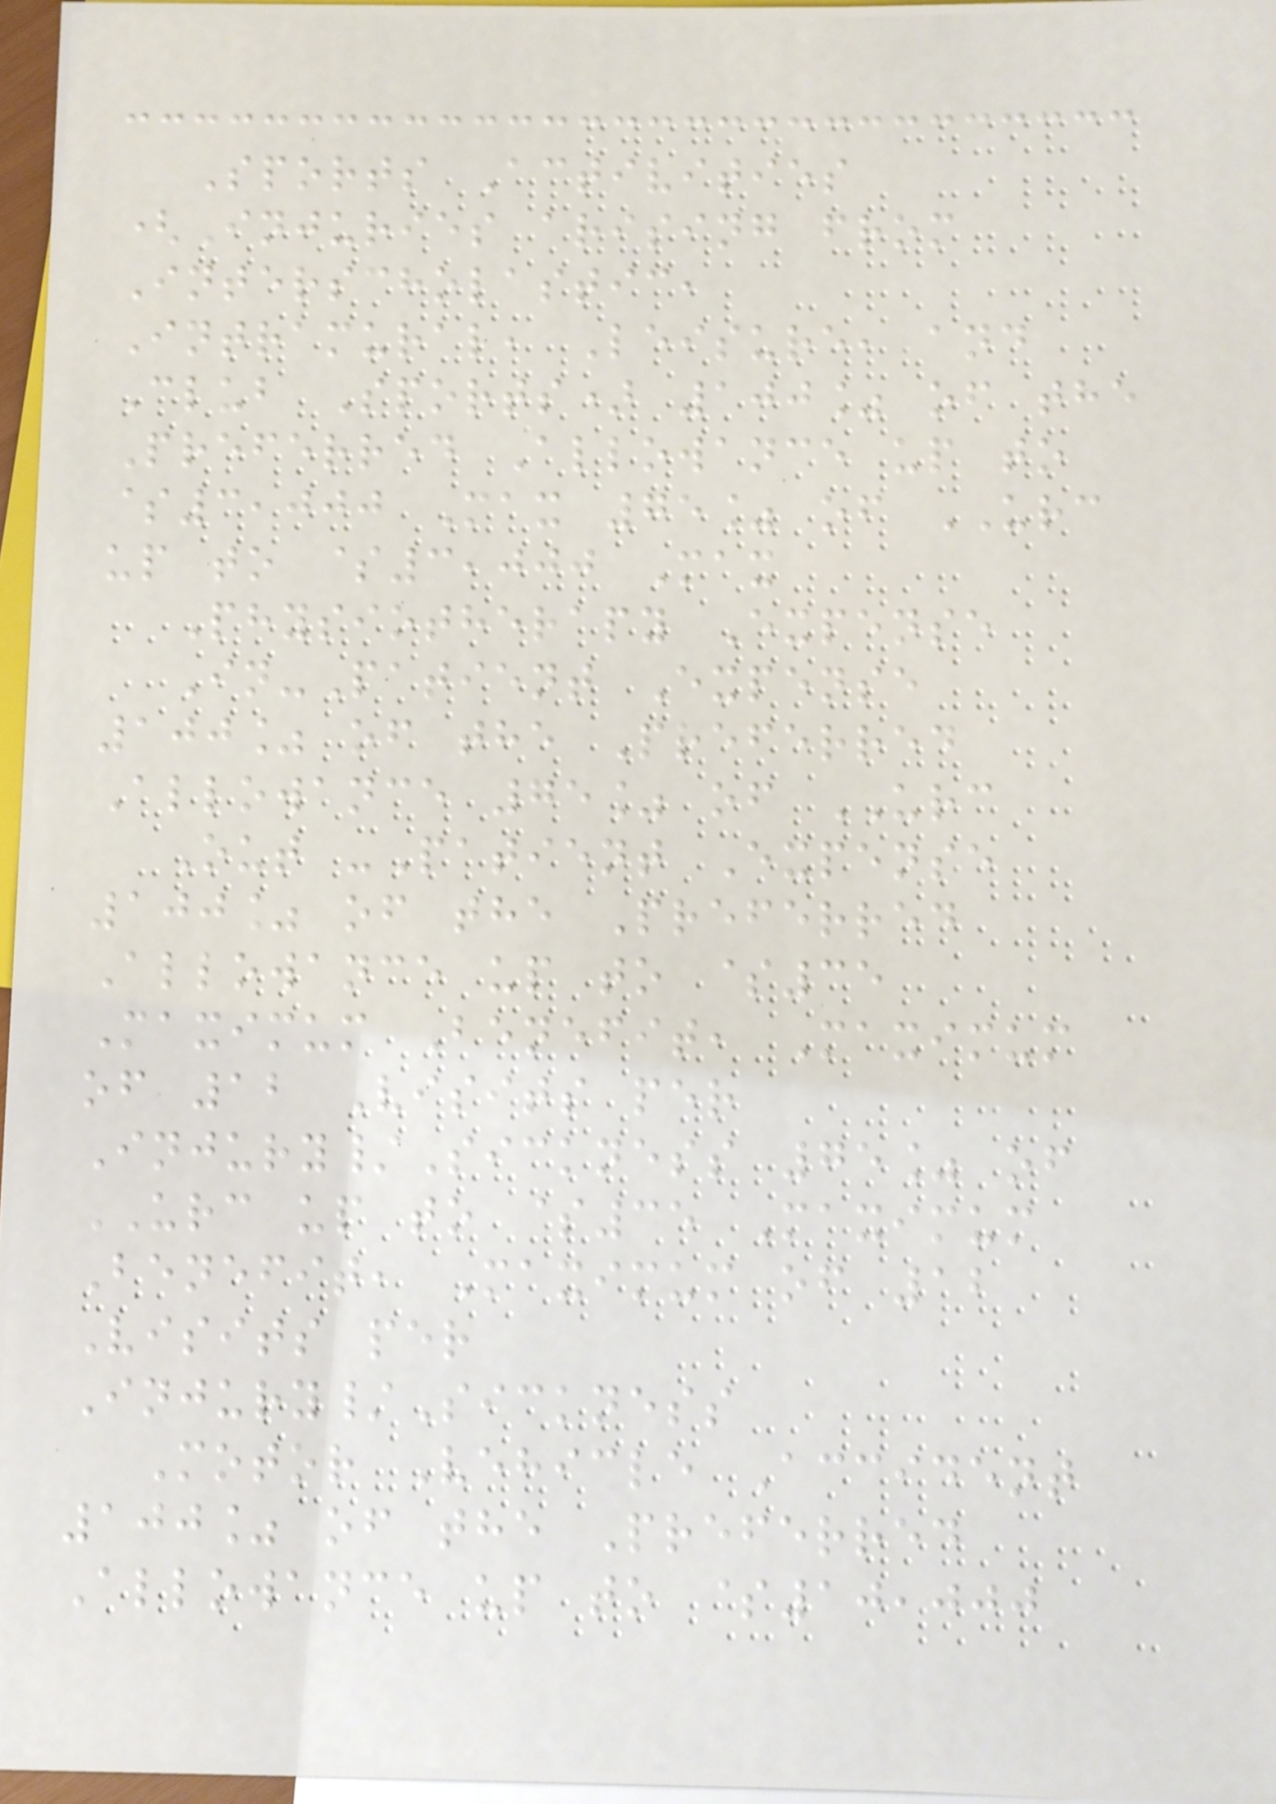Sports Activities
(Injuries arising from
Interscholastic,
Intramural, Leisure, and
Club Sports) 100% of the
Preferred Allowance up to
$3,000 Max 75% of URC
up to $3,000 Max
Physiotherapy Expense
In-Patient Expense
100% of the Preferred
Allowance 75% of URC
Out -Patient Expense
100% of the Preferred
Allowance up to $35
Maximum Benefit, Maximum
of 12 Visits per
Injury/Sickness 75% of
URC up to $35 Maximum
Benefit, Maximum of 12
Visits per
Injury/Sickness
Motor Vehicle Accident
100% of the Preferred
Allowance up to $10,000
